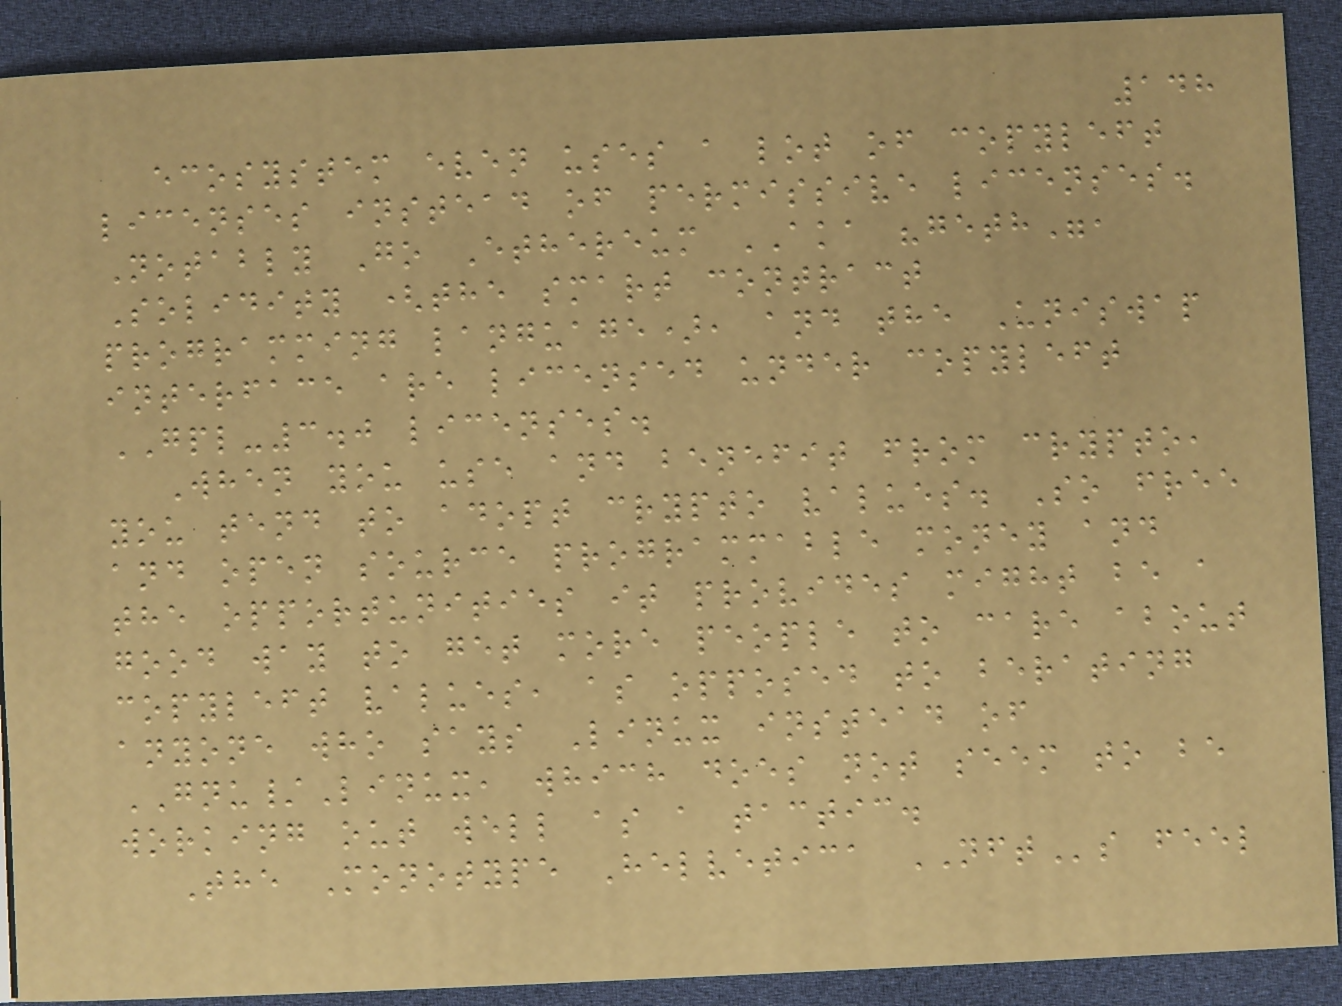148
ecosystem even uses a lot of copyleft
licenses instead of permissive licenses.
Notably Go Ethereum AKA "geth",
Solidity (the smart contract
programming language), and the Uniswap
interface are licensed under copyleft
GPL-3.0 licenses.
When you use and benefit from crypto,
you tend to adopt crypto values. So free
and open source programmable money and
the opportunities it provides might be a
good way to get more people to care about
copyleft values, as opposed to berating
anyone who says Linux instead of
GNU/Linux, which does not seem to be
working out well as a tactic.
The Monotype Helvetica NFTs feel
